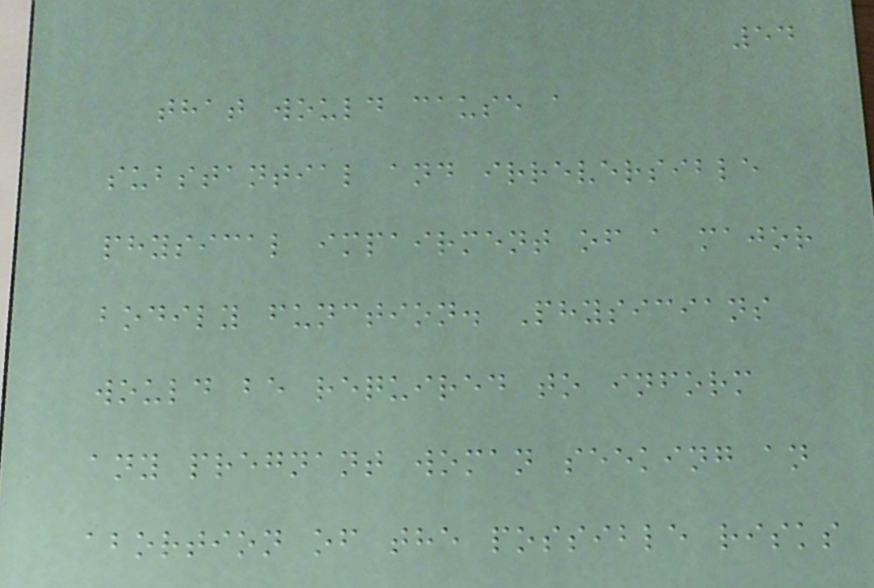54
that would cause a
substantial and irreversible
physical impairment of a major
bodily function. Physicians
would be required to inform
any pregnant woman seeking an
abortion of the possible risks
